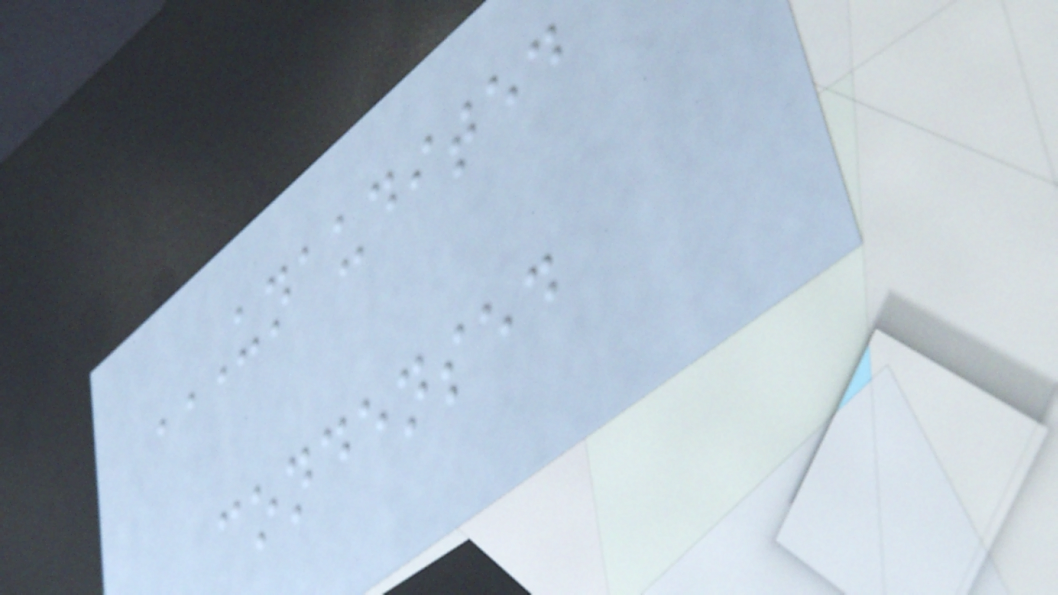UNAUDITED
CONDENSED
